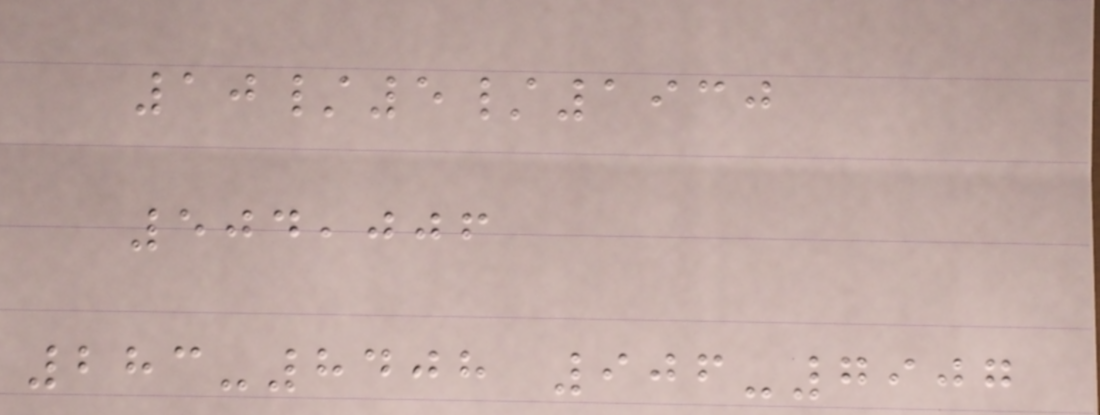10/5/1930
504,006
283-8408 906-7907
